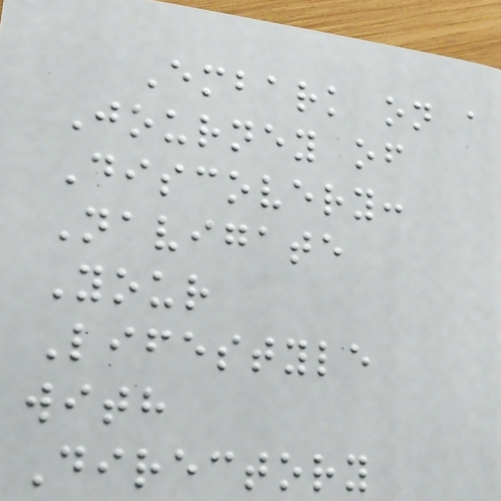Embark on a
Journey of
Discovery:
Navigate
Your
Lifestyle
with
Directory
